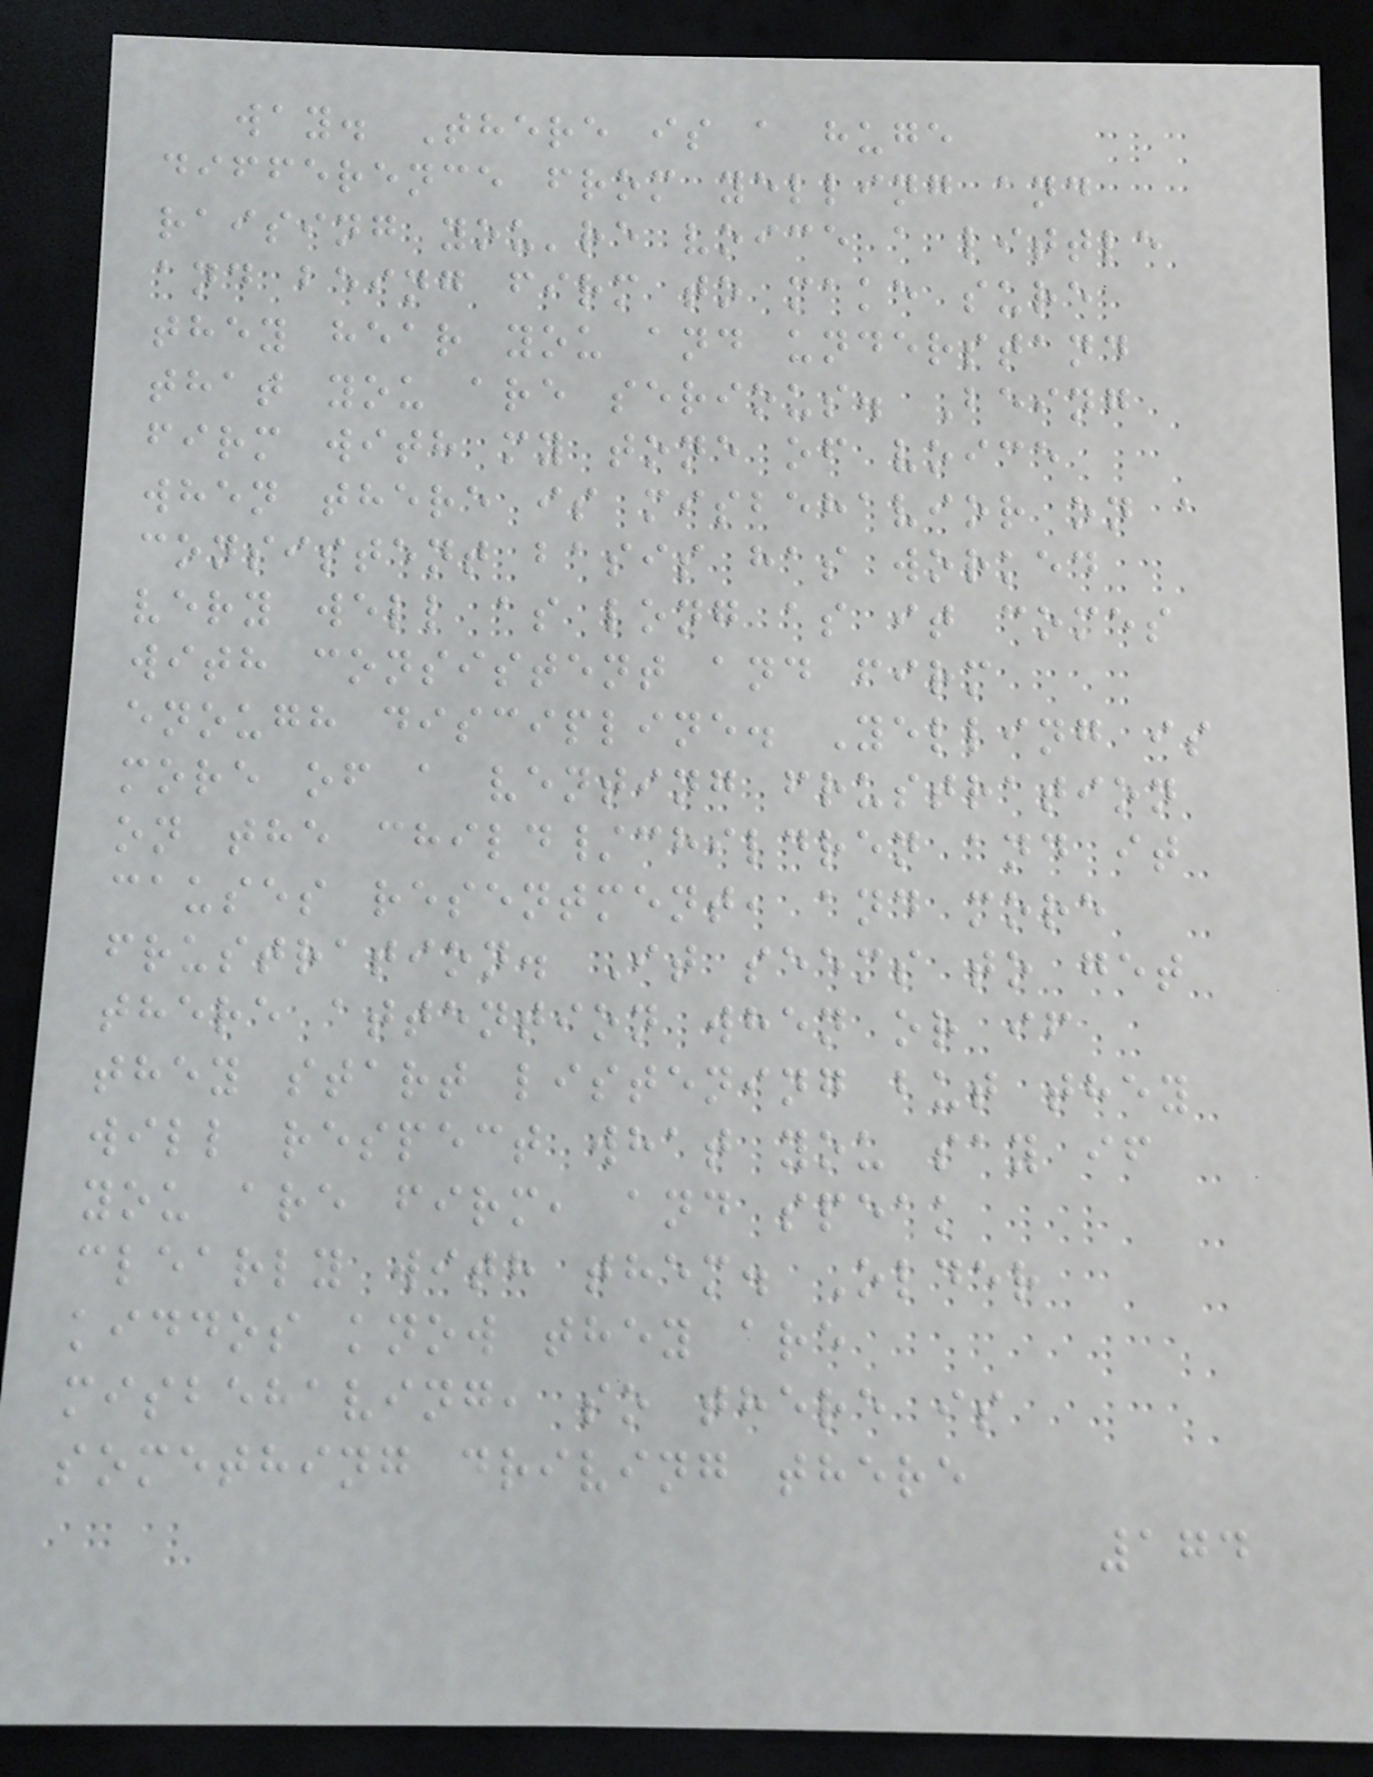way. There is a huge
difference from yelling and
raising you're voice a little
and being firm to make sure
they hear you and understand
that you are serious. Being
firm with my tone of voice
when there is misbehavior on a
consistent basis has worked
very well as long as it comes
with consistent and firm
enough discipline. Yelling is
more of a venting frustration
on the child/children and it
causes resentment, and more
frustration. It seems to get
there attention when or if
they start listening but they
will respect what you say if
you are firm, and speak
clearly with them. Older
kiddos know they are
misbehaving, so there is
something driving there
174
